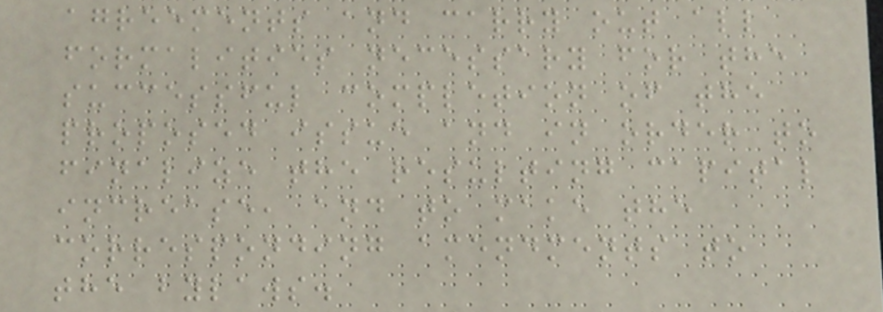agreements and carry out all
formalities necessary for the
successful completion of the
proposed issue and in order to
finalize the resulting capital
increase, and to make the
corresponding amendments to
the bylaws.
